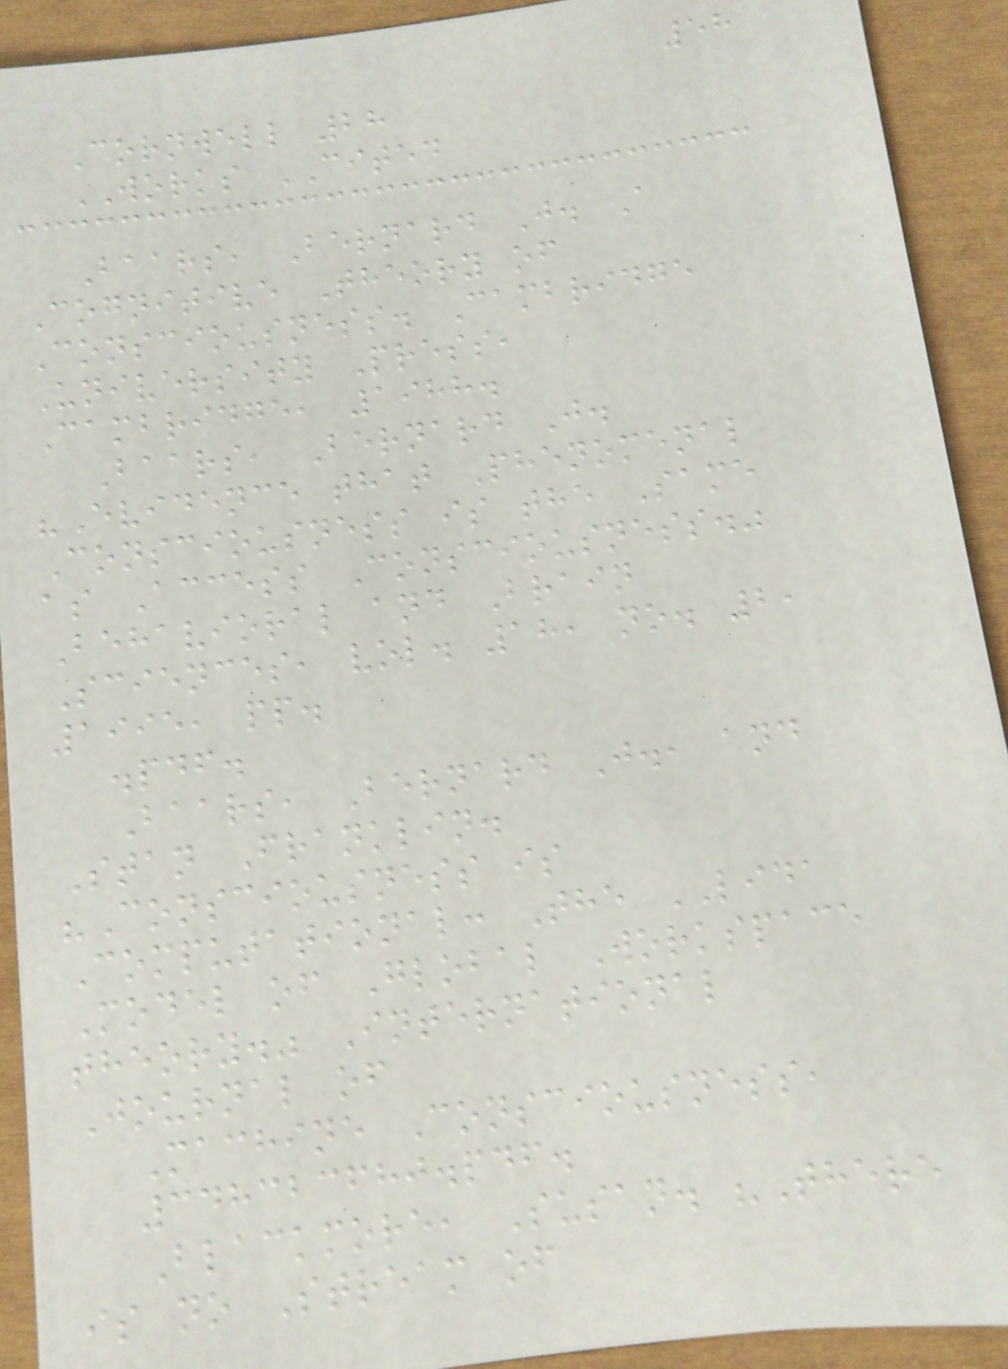58
Cornwell 28
WORKS CITED
Baars, Bernard J. A
Cognitive Theory of
Consciousness. Cambridge
University Press,
Cambridge, 1988.
Baars, Bernard J.
"Evidence that Phenomenal
Consciousness is the Same
as Access Consciousness."
Behavioral and Brain
Sciences, vol. 18, no. 2,
1995, pp.
.pdf.
Baars, Bernard J., and
Stan Franklin.
"Consciousness is
Computational: The LIDA
Model of Global Workspace
theory." International
Journal of
Machine Consciousness,
348323680.pdf.
Blackmore, Susan. "There
is no Stream of
